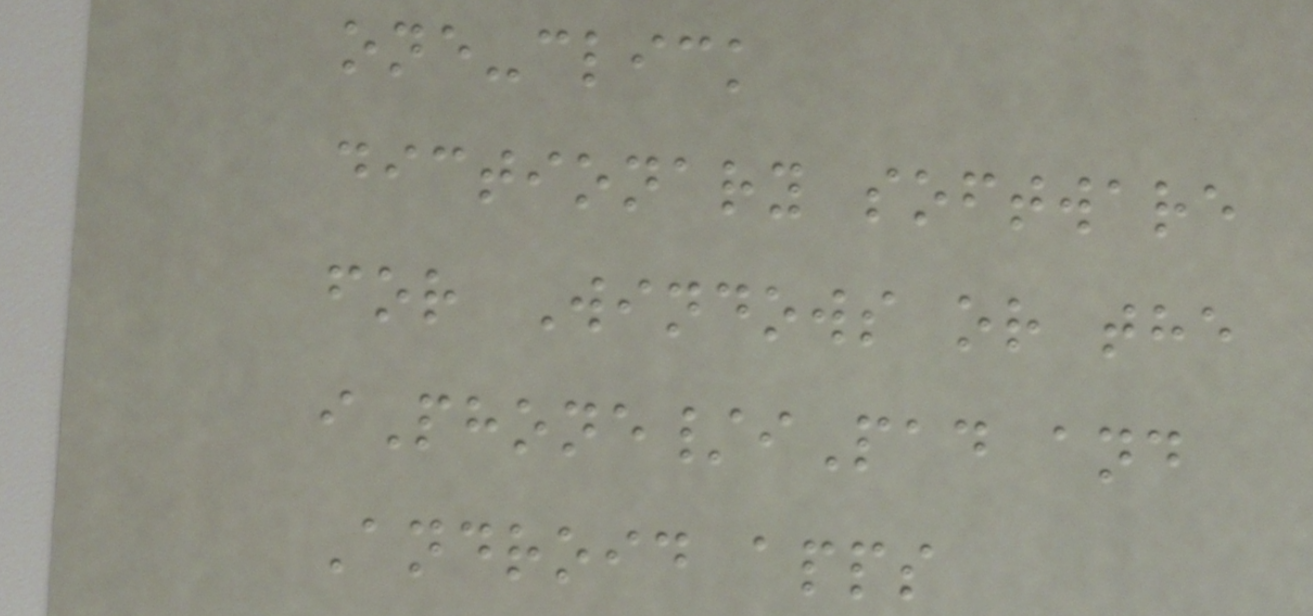one-click
dictionary software
for Windows or the
iPhone/iPad and
Android apps
